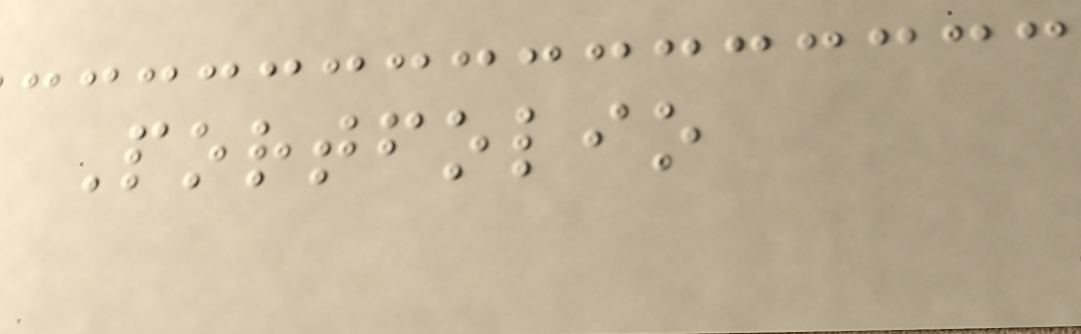Portfolio
